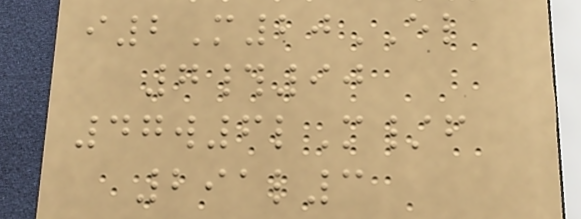i2M20EL
7#90
47w6lM/f
291l3
